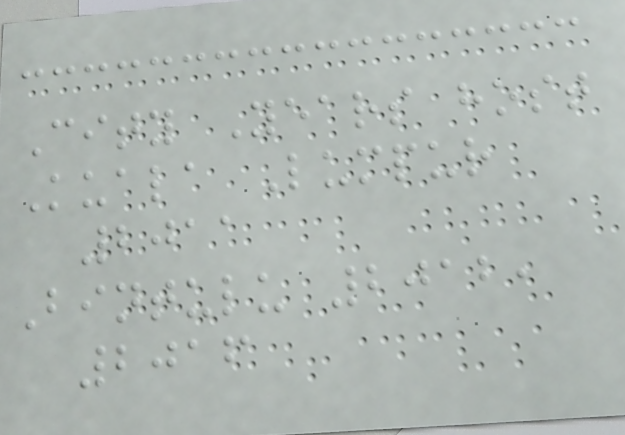City Years host
Kuala Lumpur
2011
Bintulu 2012,
2016
